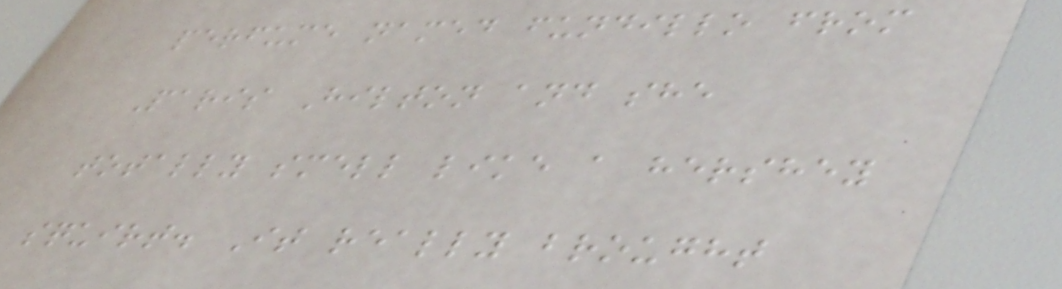perfume named fundillo from
Paris Hilton and she
totally smell like a hershey
squirt. It really brought
